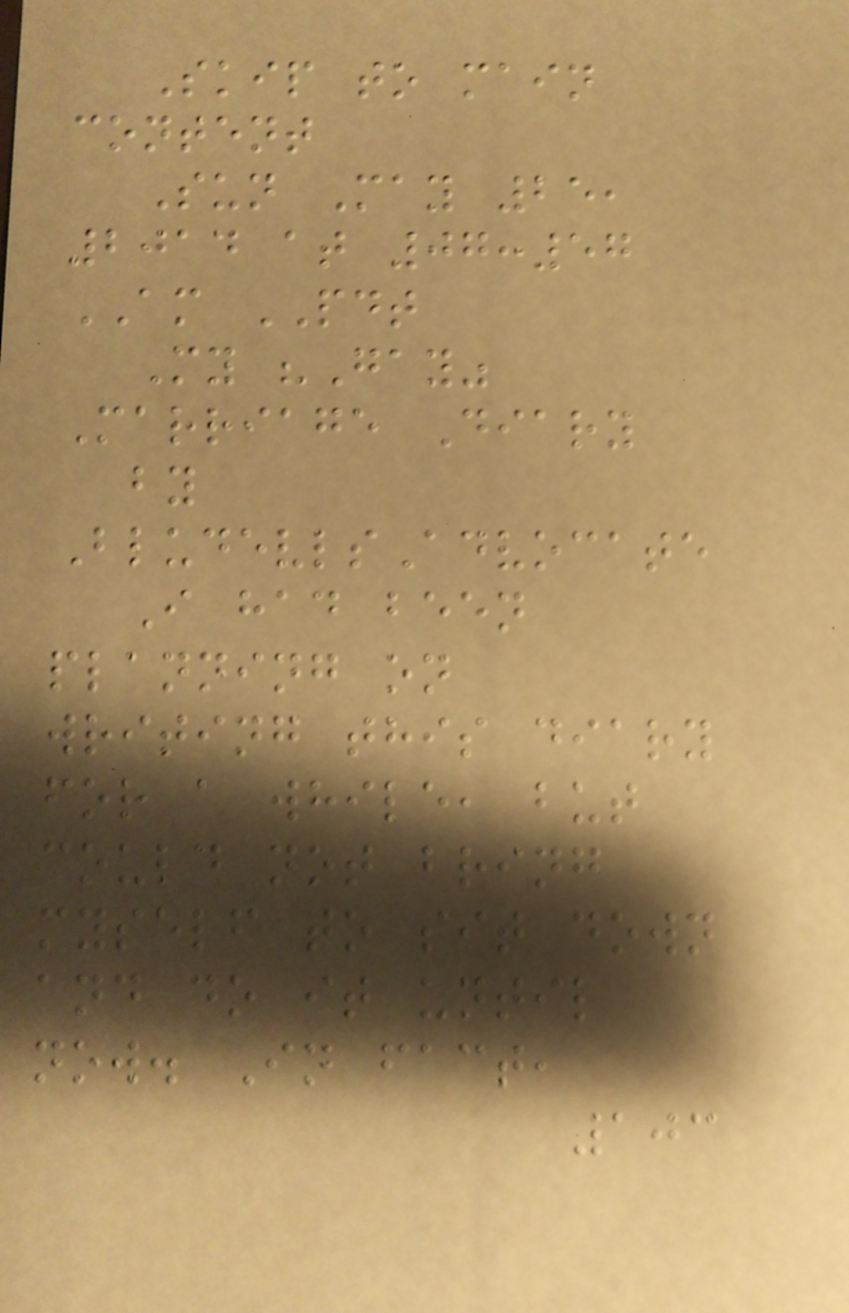Skip to main
content
Sun May 25,
2014 at 07:57
AM PDT
My "Gay"
Marriage Diary
by
BludevlsAdvocate
I had been
planning on
writing this diary
for a while, but
could not bring
myself to sit down
and do it until
now. In fact,
103
